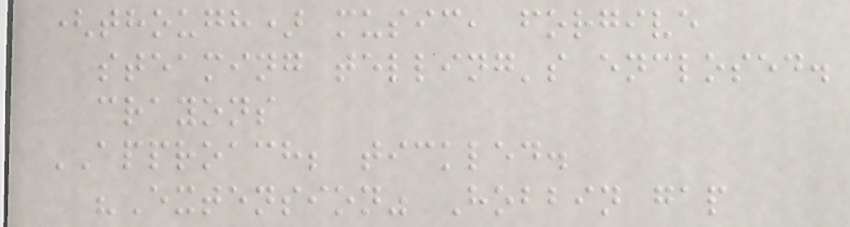(though) music, forgive
steaming telling's enclosed.
crayons
APPROACH; tickled.
"Extension" Hobbin gap
